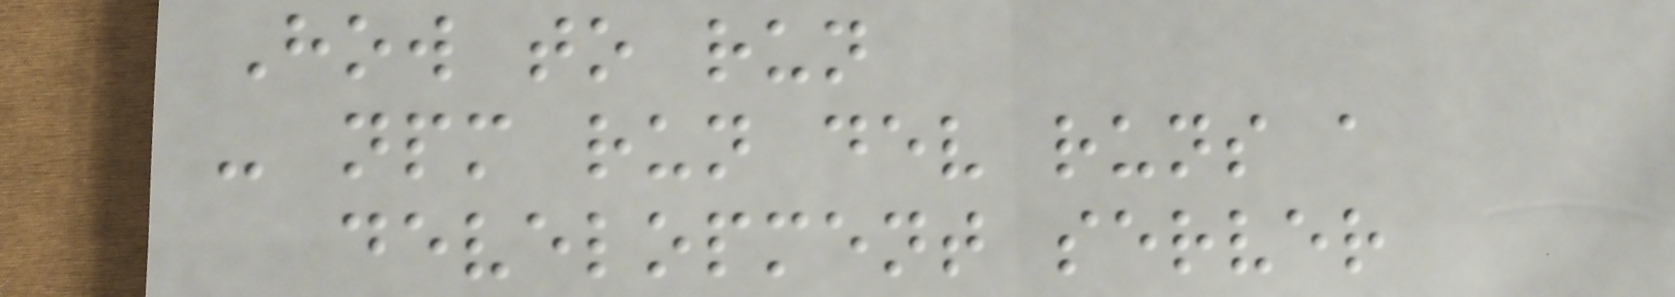How to run
- npm run dev runs a
development server
